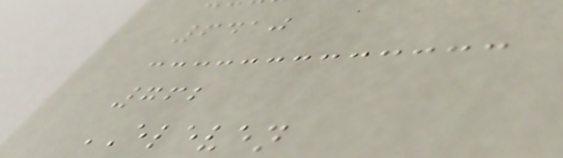6410
762
ELEVEN
